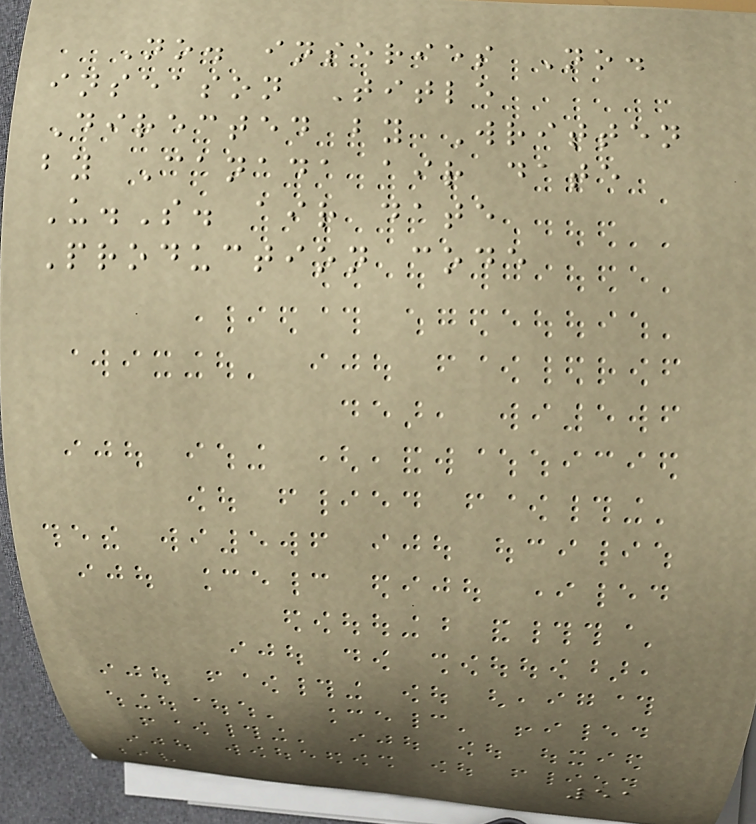No. inseries No.
inseason Title
Directed by Written
by Canada air date
U.S. air date
Production code
51
